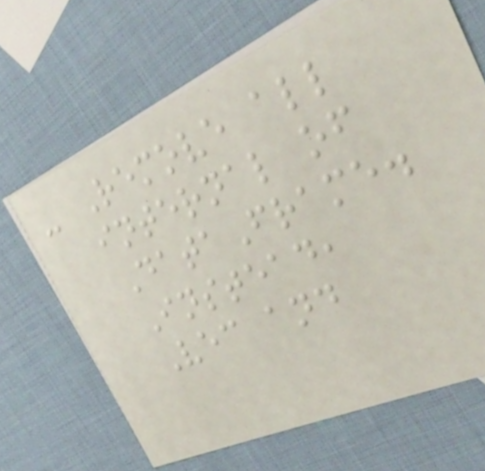- Remove all
internal of
DataFrame.
Instead,
Vec and
